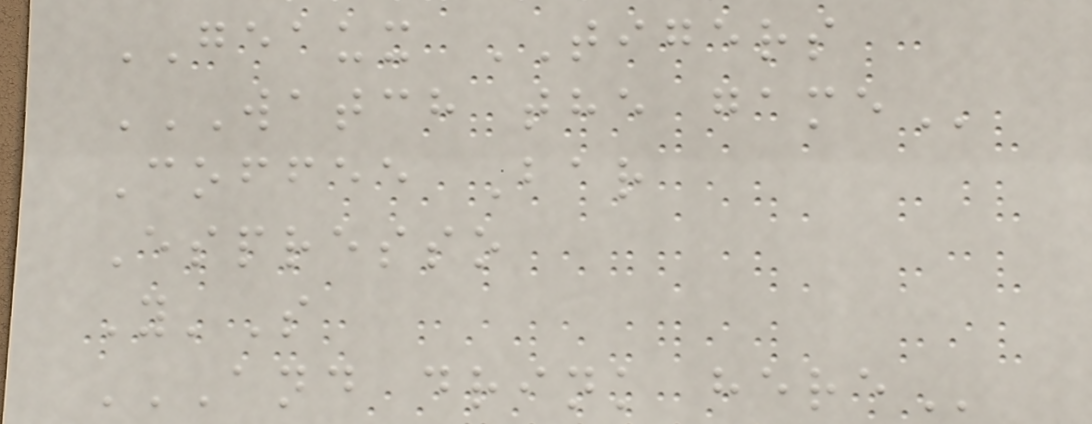GEAUX TIGERS
WATCH THE GAME
Coffee Bar
Espresso
Y'S
AND DRINK HERE
